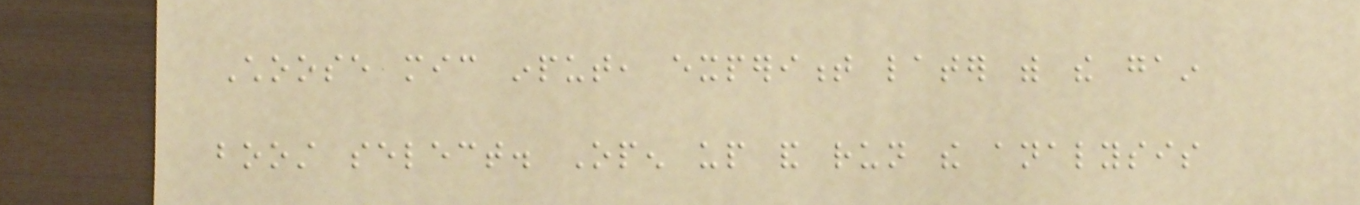Choose mic input, experiment later with the gain
boost select. Open up and run the analysis
